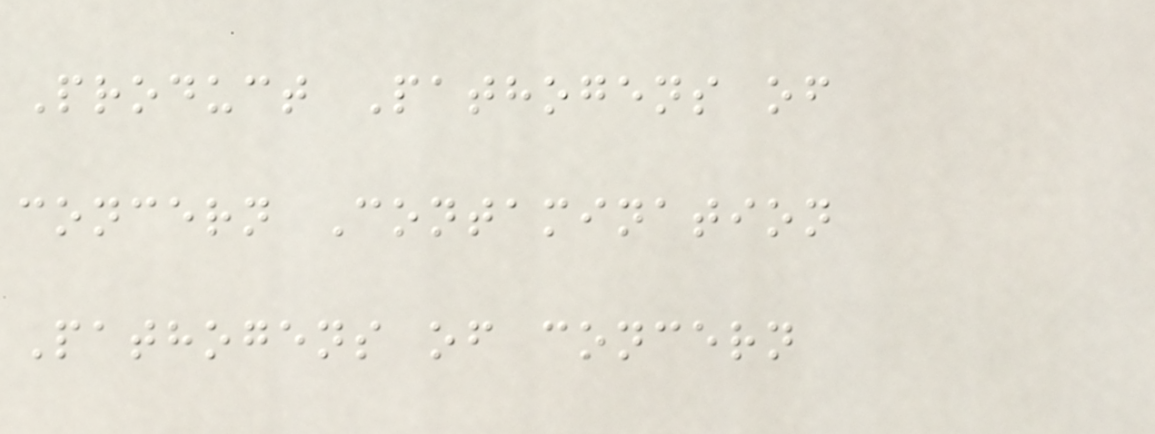Product Pathogens of
concern Contamination
Pathogens of concern
